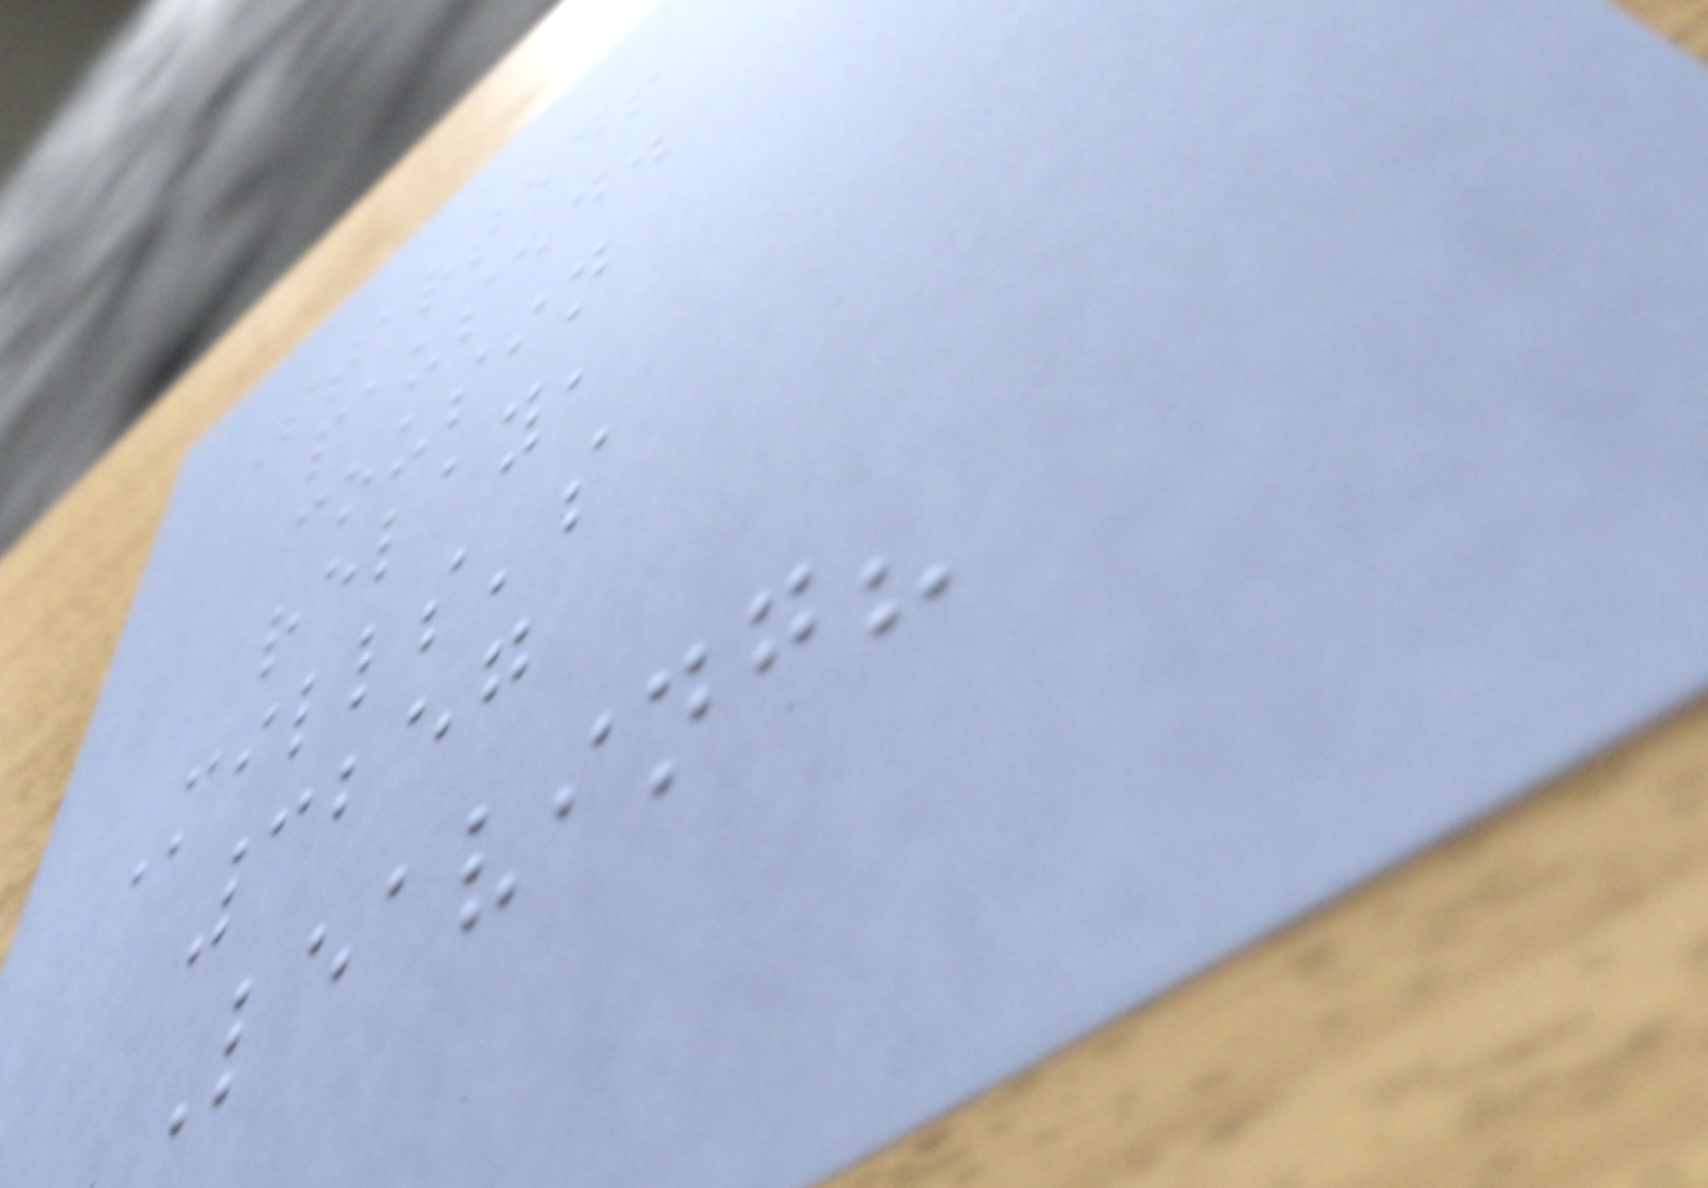Started!
paused.
cousin
relay,
Mills's
3257
Leaving?
